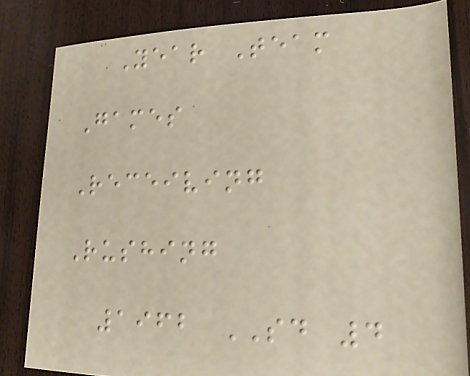Year Team
Games
Receiving
Rushing
1962 SD 4
